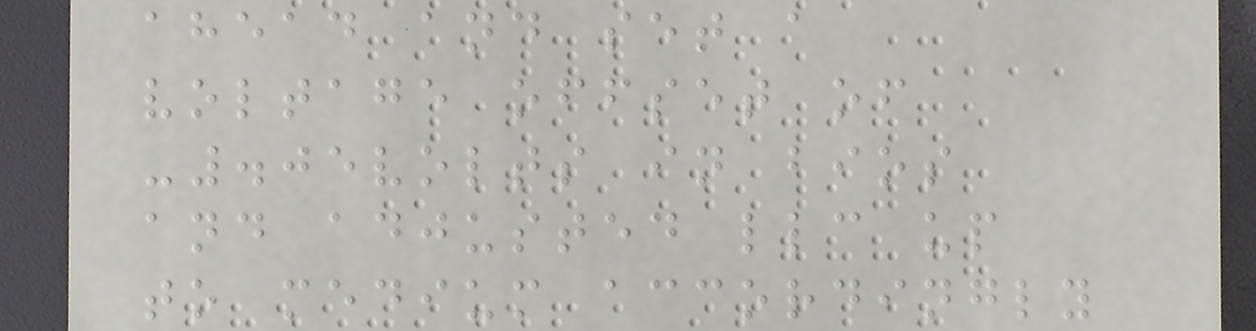ahead and set a
voltage offset of
-.05volts in bios
and adjusted llc up
to medium accordingly
